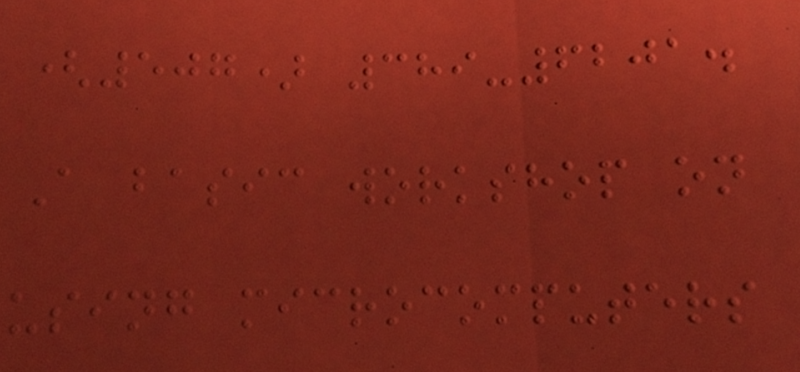(507) 389-6201.
A basic workshop on
using microcomputers
